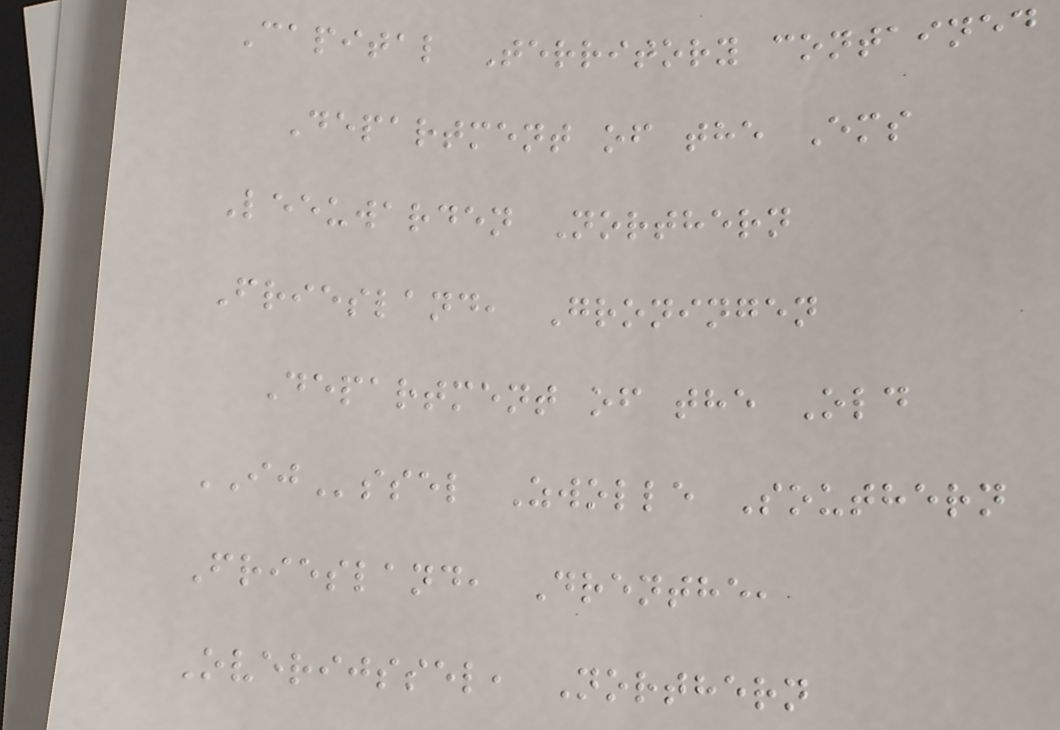Capital Territory contained
Department of the Ems
Leeuwarden Northern
Friesland, Groningen
Department of the Old
IJssel Zwolle Southern
Friesland, Drenthe,
Overijssel, Northern
